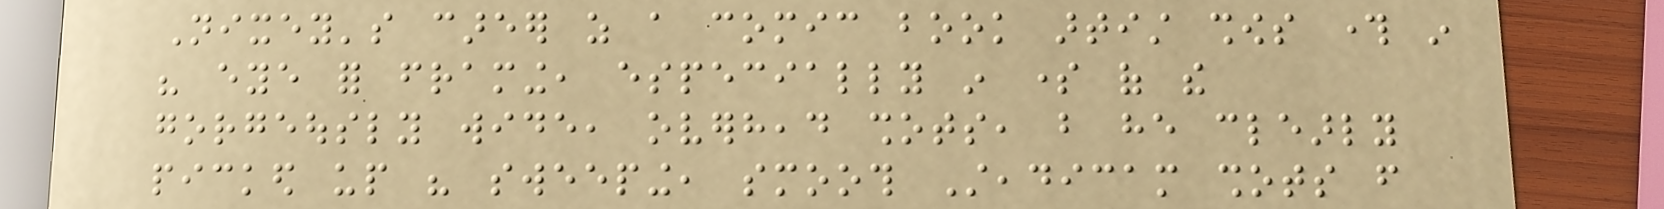Nixey's career as a comic book artist shows through in
his eye for framing, especially in some of the
gorgeously wide, overhead shots, but he clearly
picked up his sweeping, smooth Steadicam shots from
